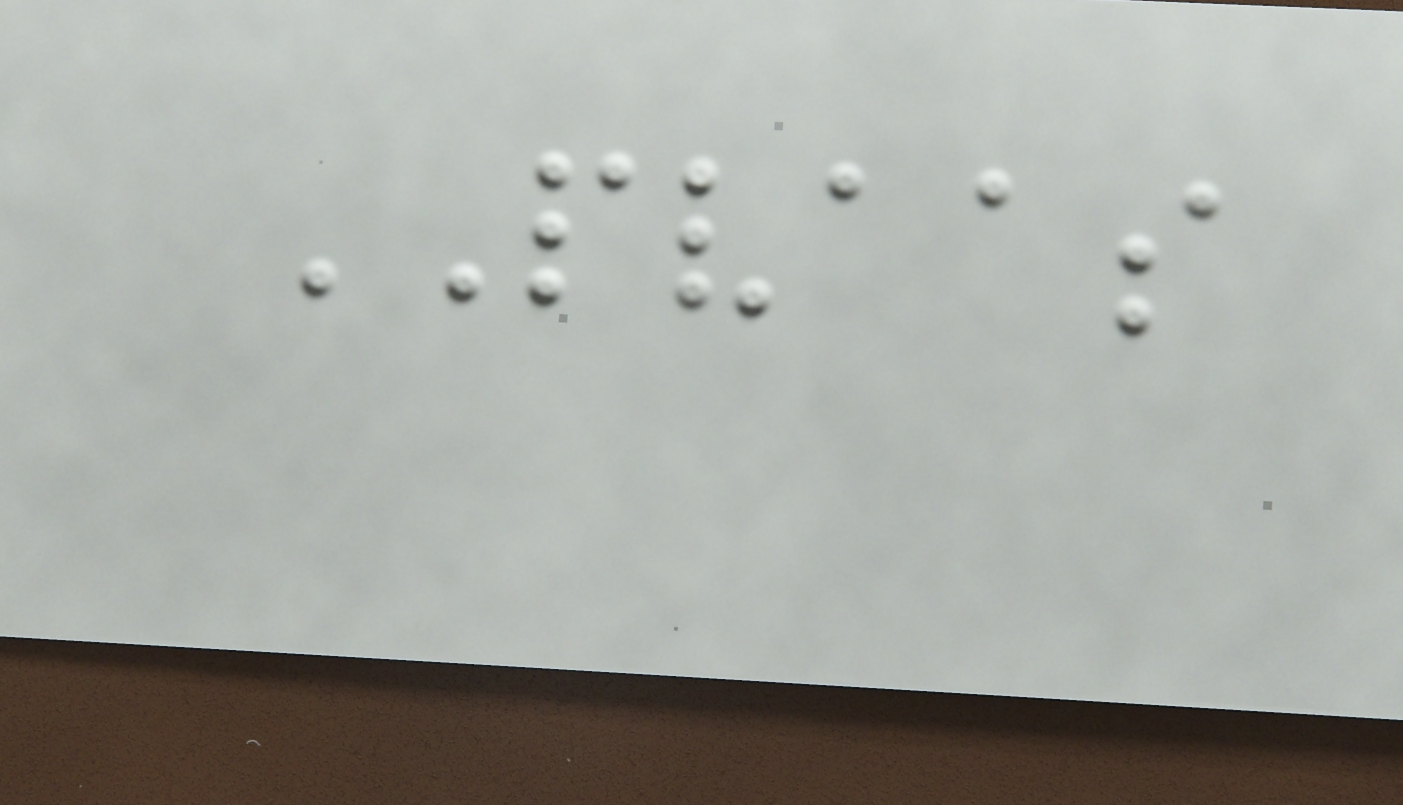PVAAS
